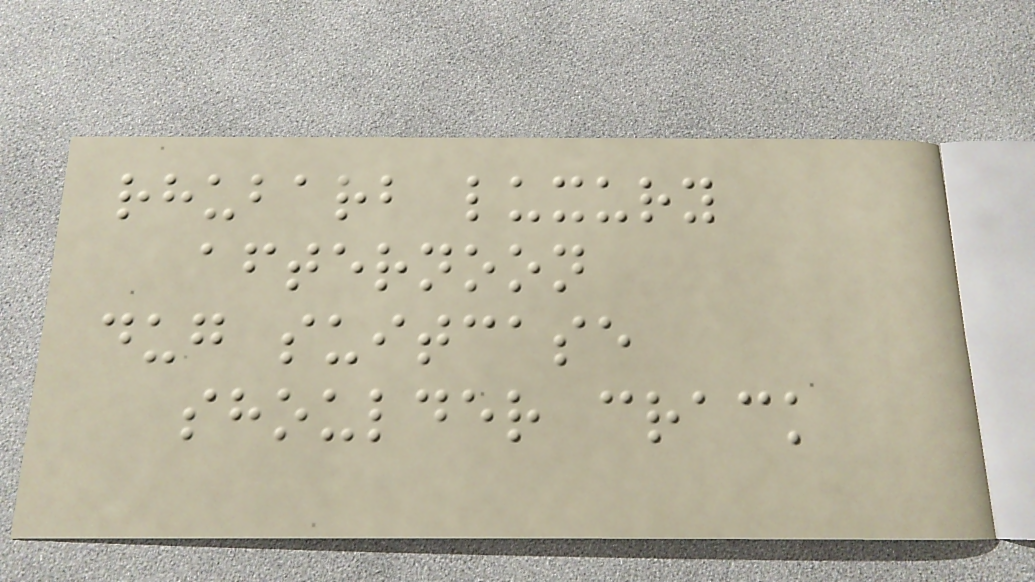rhubarb luxury
afternoon
dug suitcase
shoulder crack
